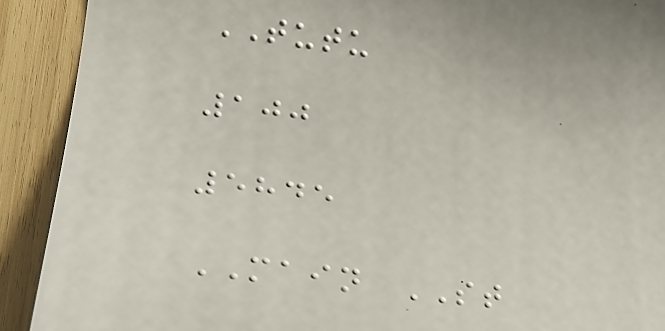TUTU
100
5845
MAIN ST
